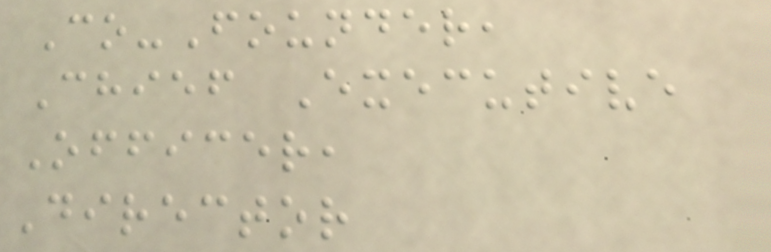Co-Founder,
Chief Executive
Officer,
Director
